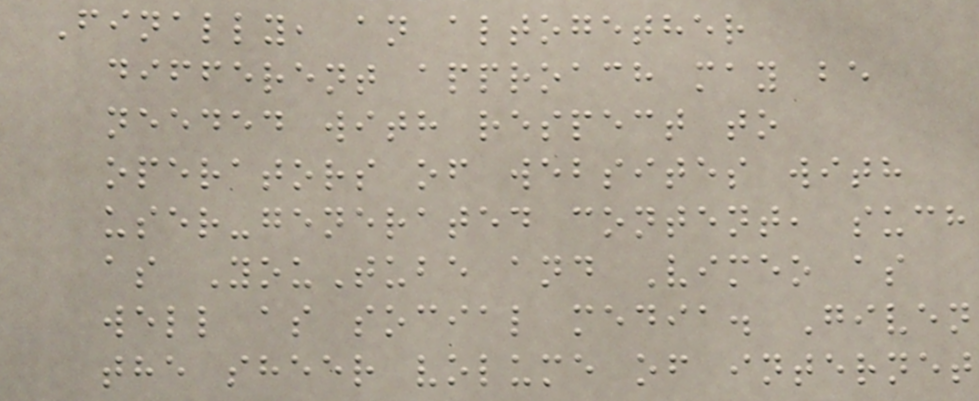Finally, an altogether
different approach may be
needed with respect to
operators of websites with
user-generated content, such
as YouTube and Vimeo as
well as social media. Given
the sheer volume of internet
